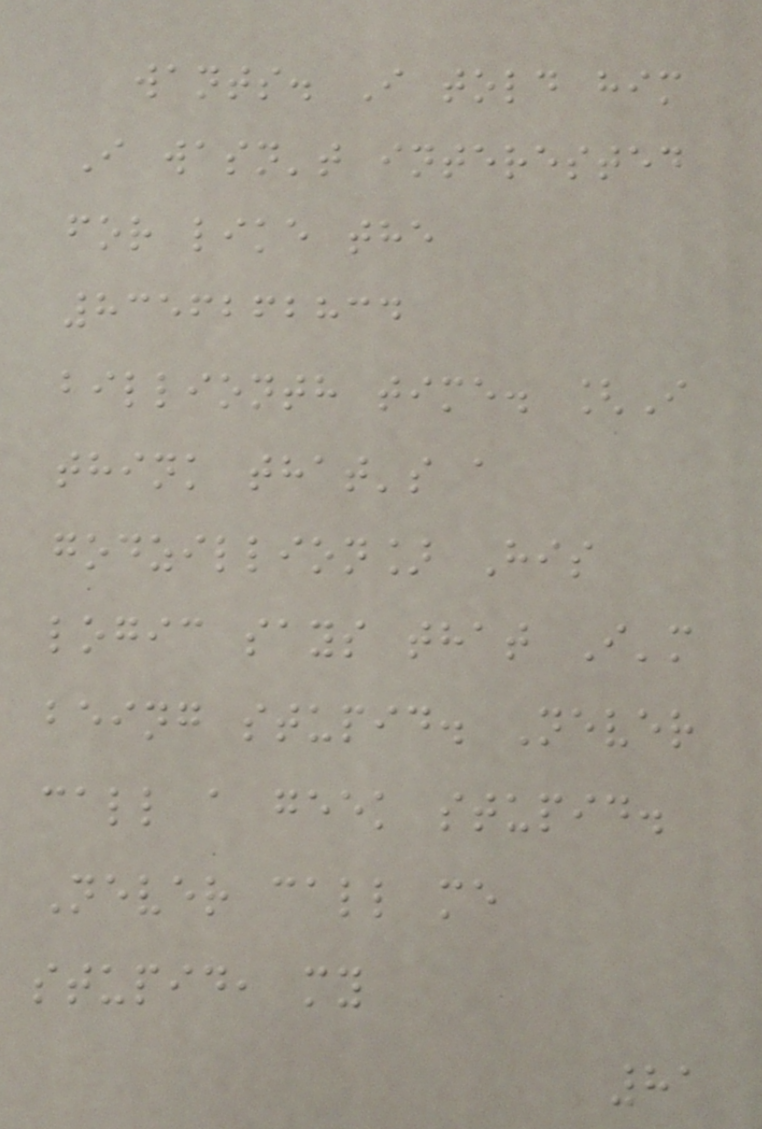wants. I told him
I wasn't interested
for like the
8356262834
billionth time. [I
think that's a
godzillion] His
logic says that I'm
being stupid. Never
call a geek stupid.
Never call me
stupid, my
81
